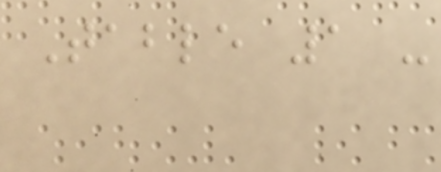Table 1 -
